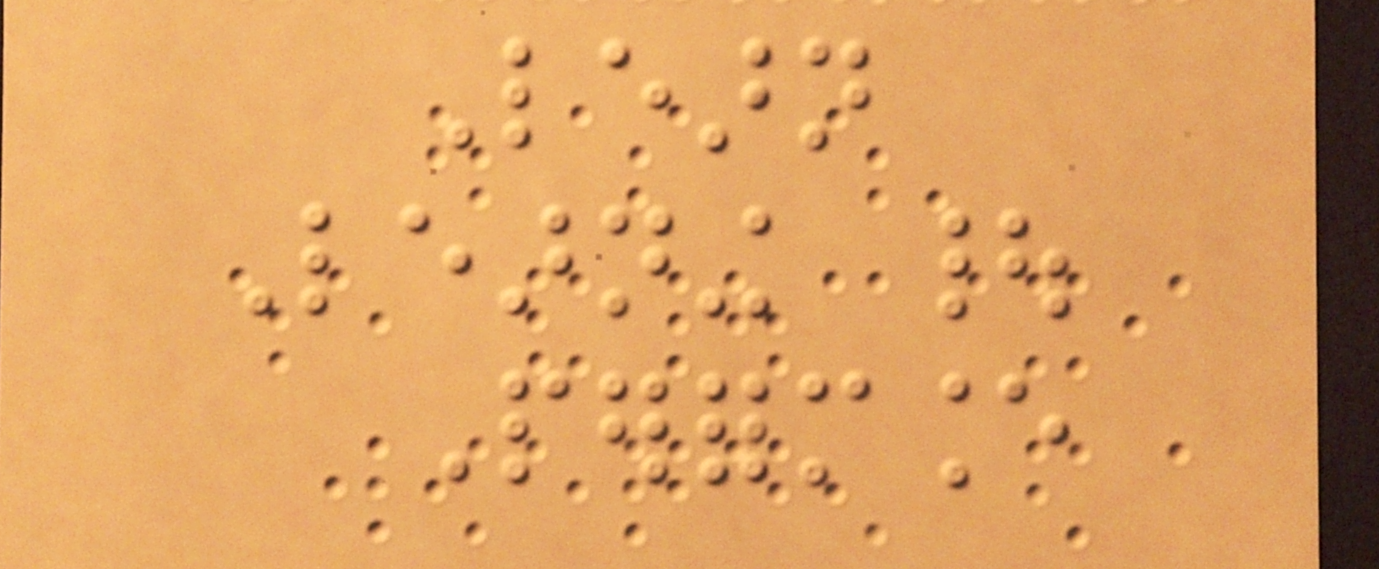Learn
Learning |
Performance
